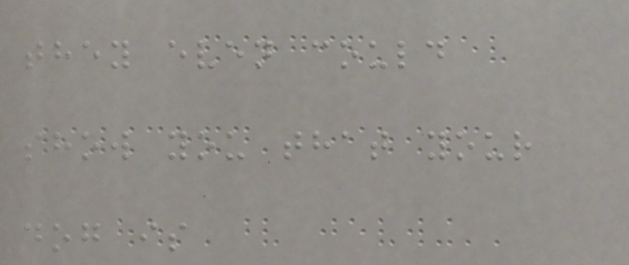they even could
show you that your
dog is
